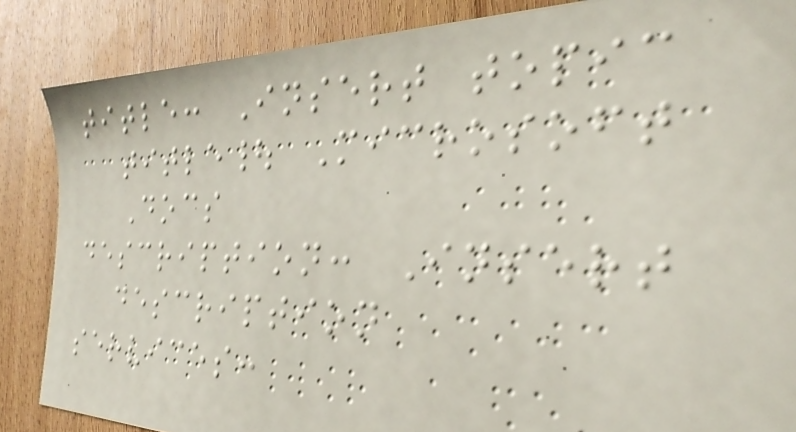title: Insert topic
title| Microsoft
Docs
description: Insert
description
services:
